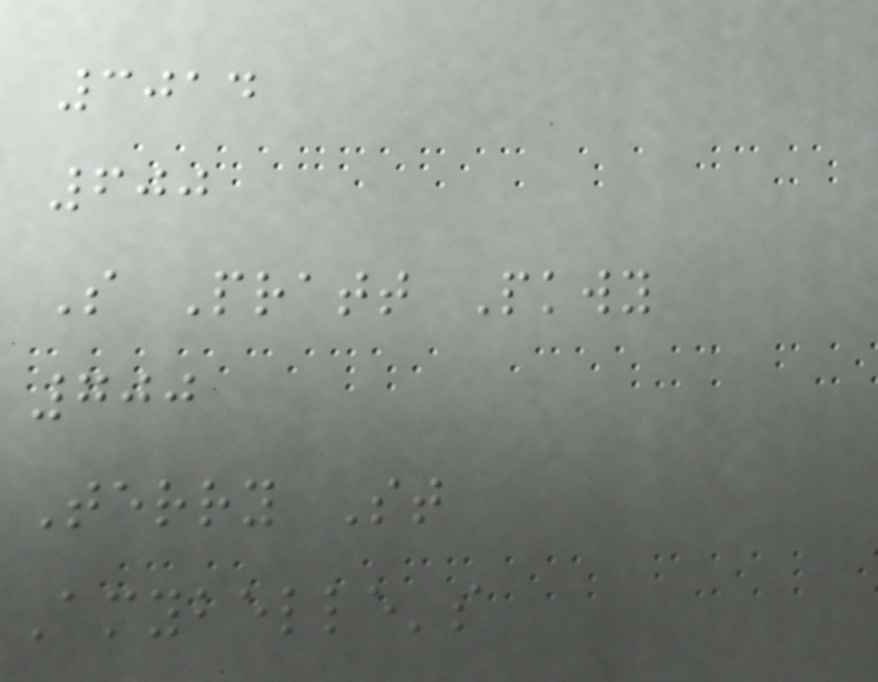3014
600
S Pratt Pkwy
700
Terry St
Amybelle's
